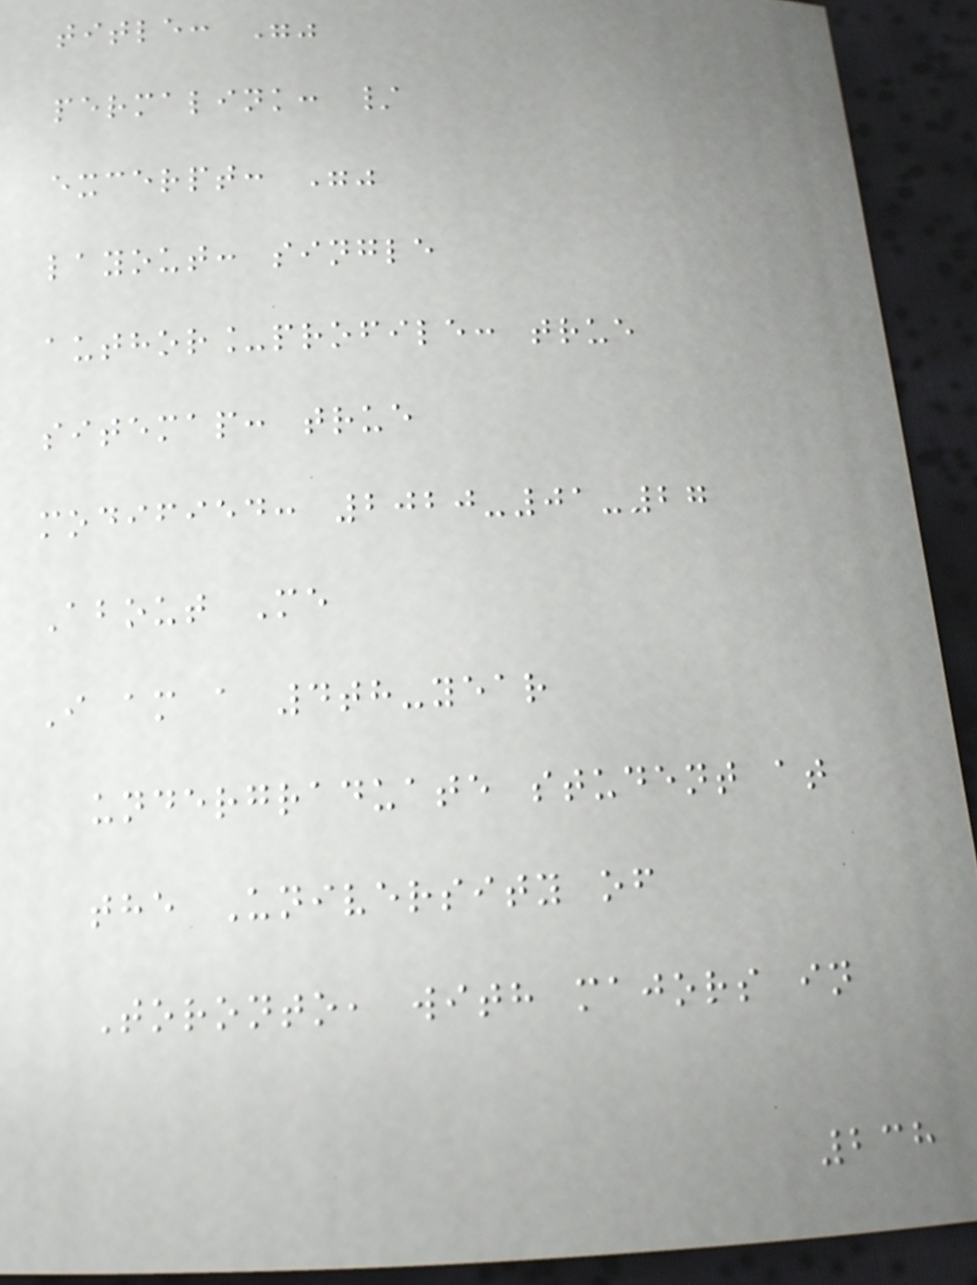title: ""
permalink: /
excerpt: ""
layout: single
author_profile: true
sitemap: true
modified: 2020-01-27
About Me
I am a 4th-year
undergraduate student at
the University of
Toronto, with majors in
238
